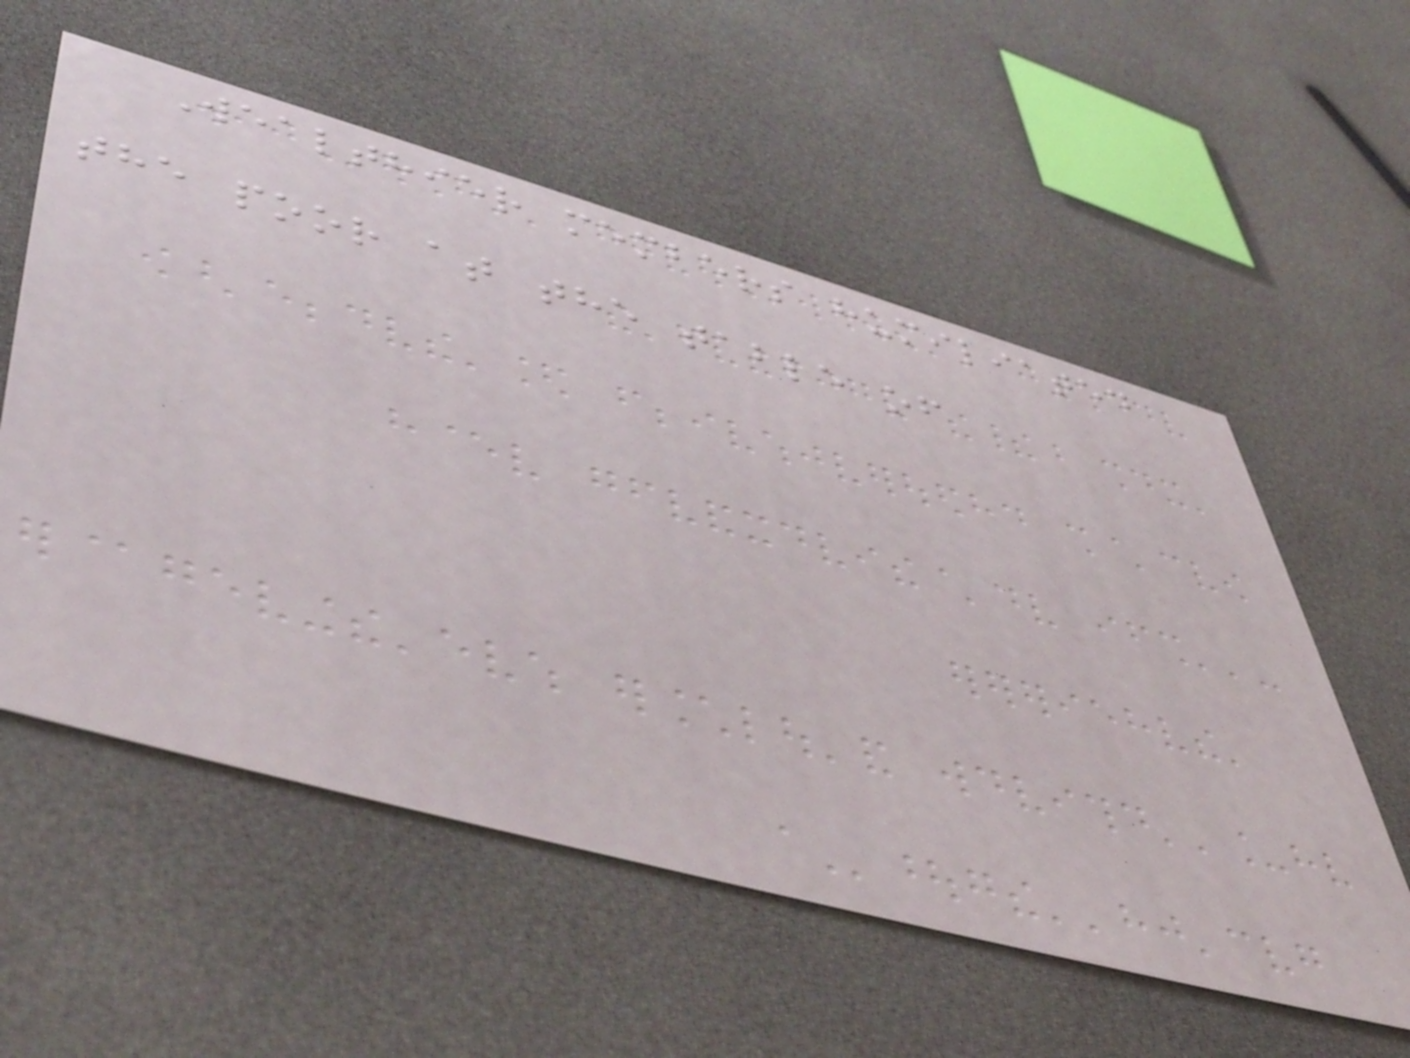Wealthier members humiliated
the poor at the table of
